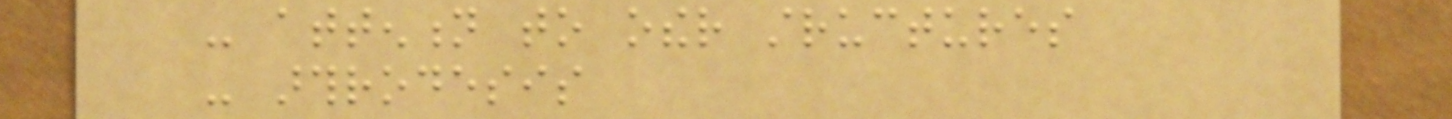- attention to other structures
- arthrodesis
